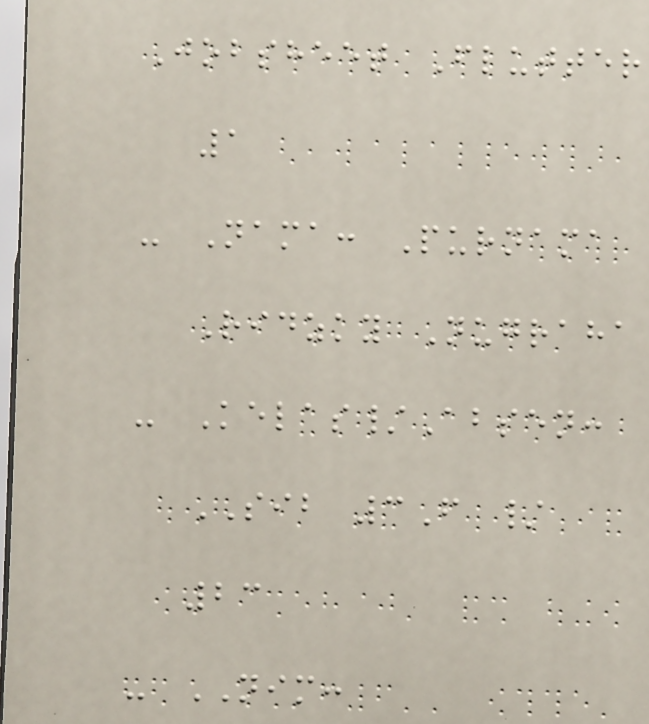Jobsheet Flutter
1
- Nama: Purnama
Ridzky Nugraha
- Kelas/Absen:
SIB 3F /
23
- NIM:
